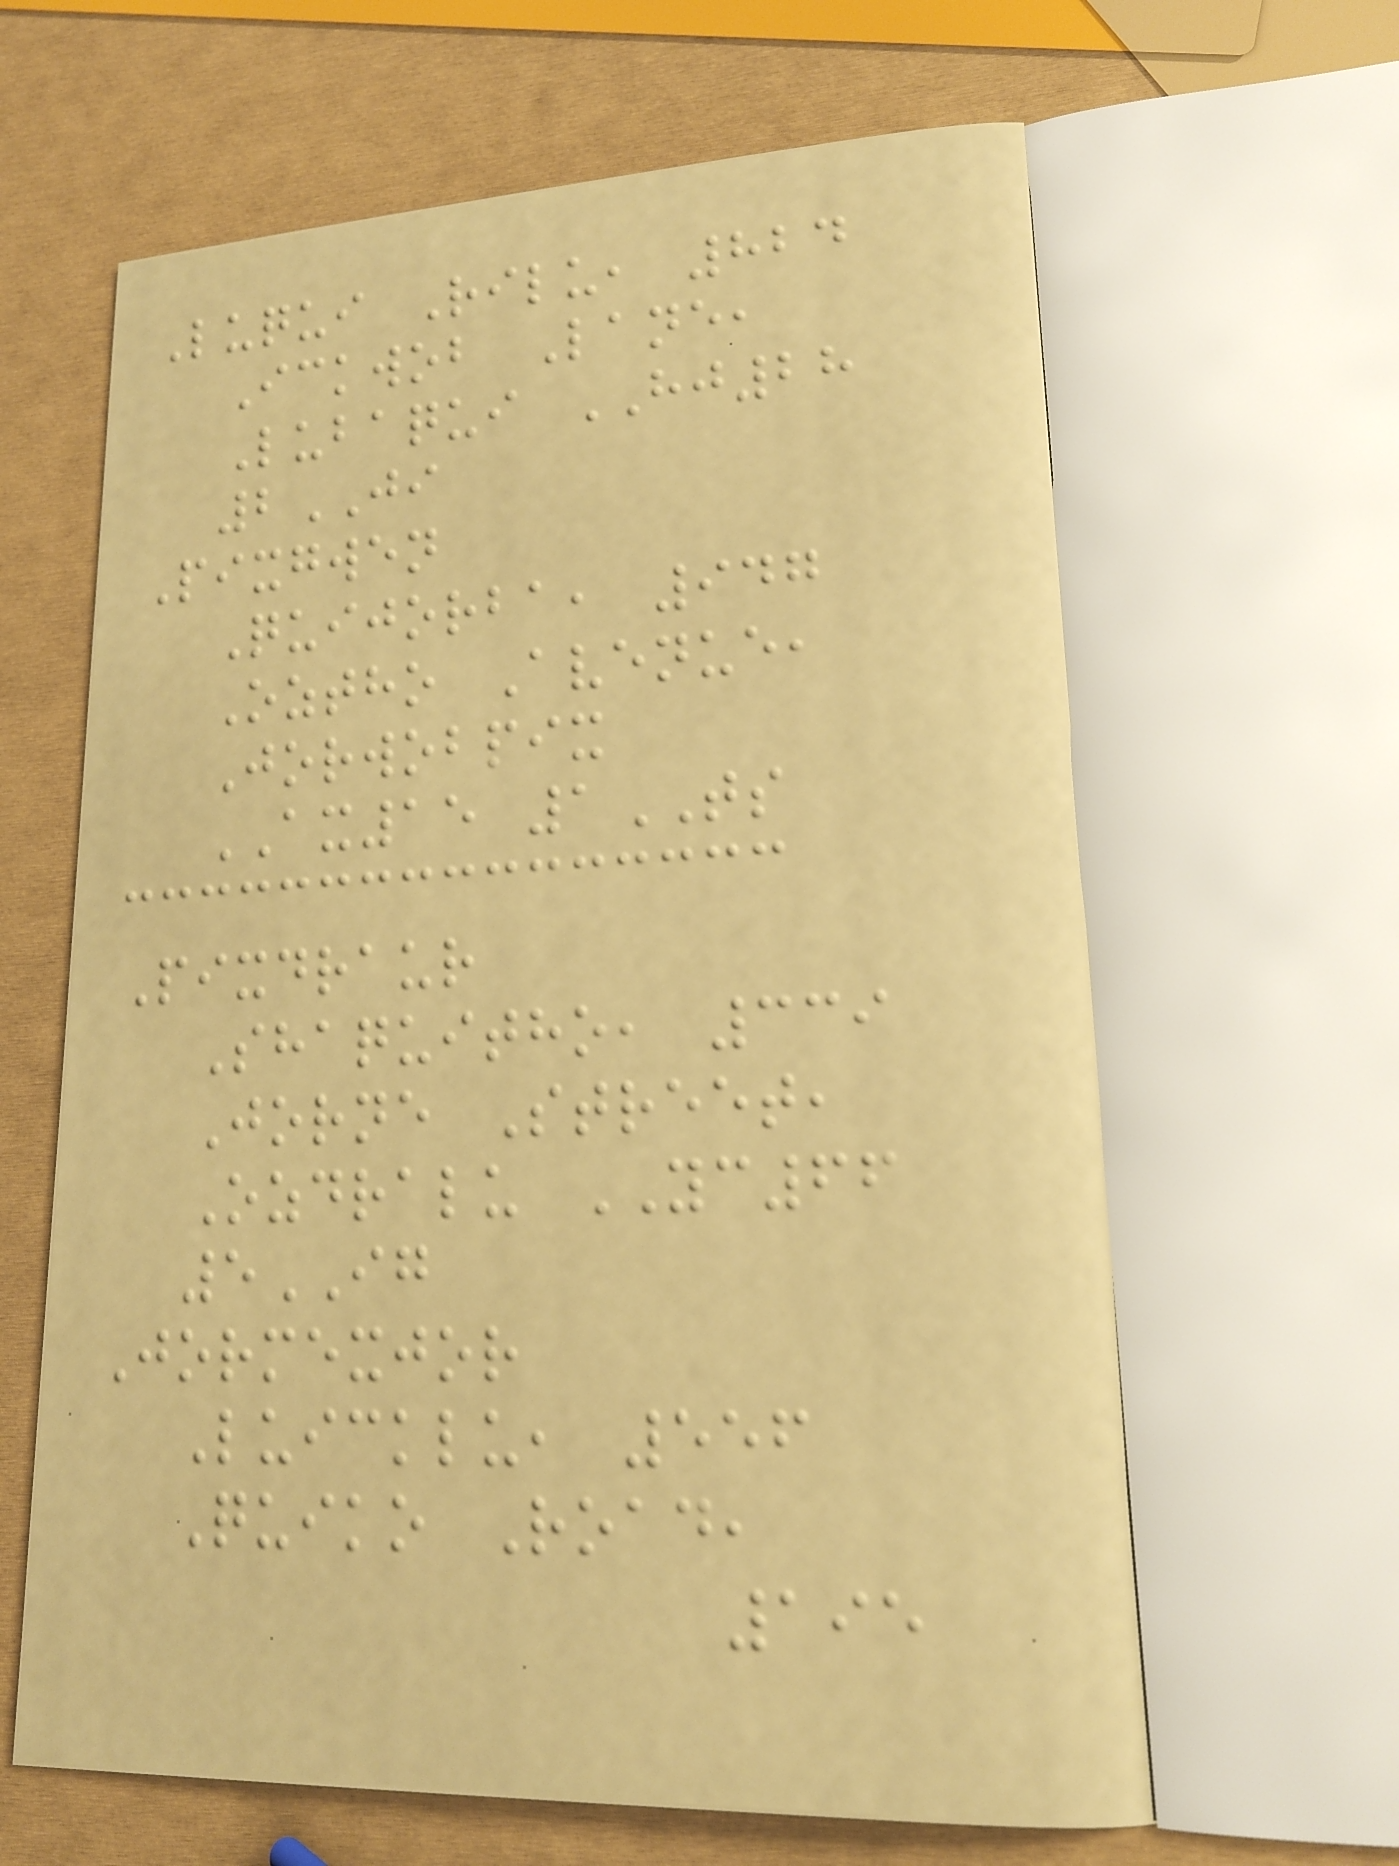Luqui Rilu, 824
Ickwob Lane,
Lubaqui HJ28
2JI
Pixgwen
Quijorba, 947
Oztho Avenue,
Jorwobpix
AX15 1TS
Pixdraur
Shaquitho, 339
Jorne Street,
Ozdralu YC66
5IG
Jormexjor
Luicklu, 556
Quiko Road,
195
